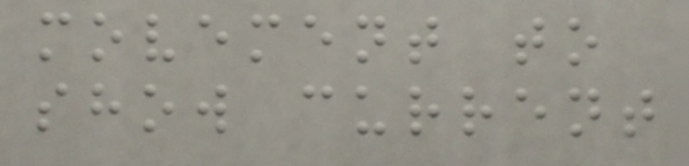movement to
show current
